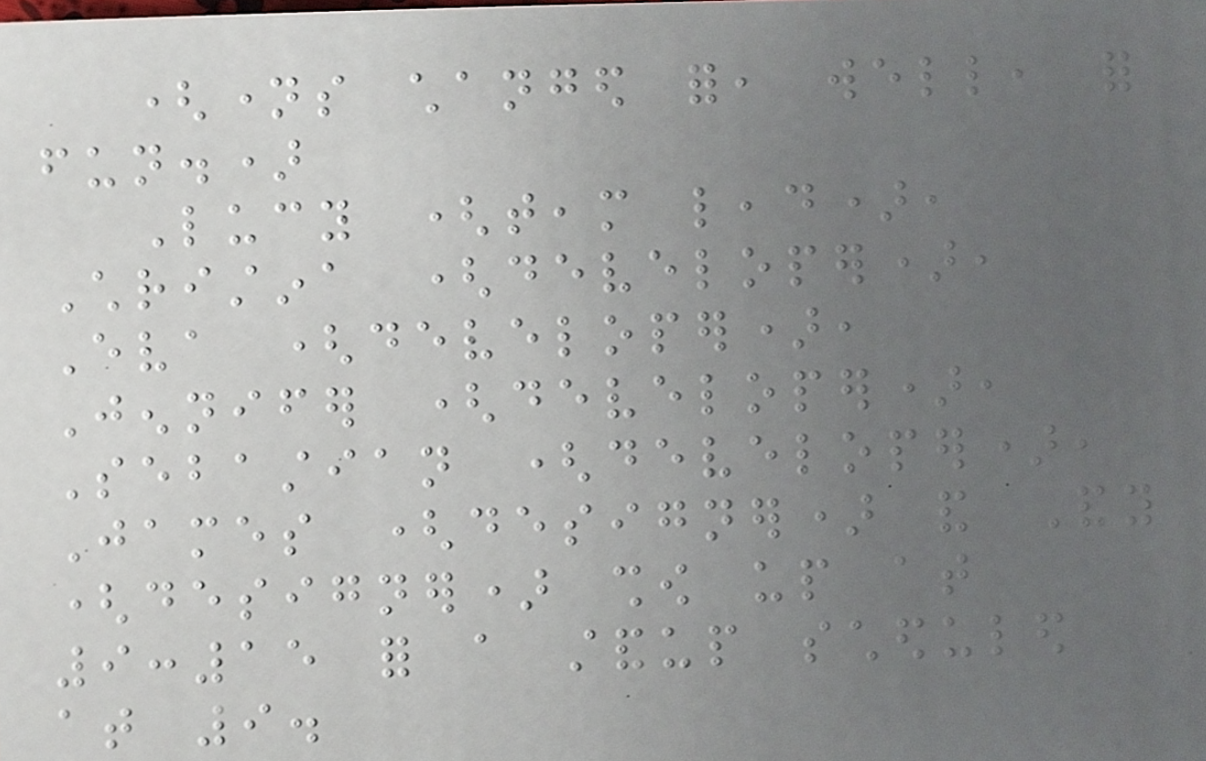(names changed for, well, for
fun.)
Lucy (team lead),
Christina (developer),
Eva (developer),
Jennifer (developer),
Sebastian (developer),
James (designer) and Andy
(designer) show up at
9:15 for a standup scheduled
at 9.
